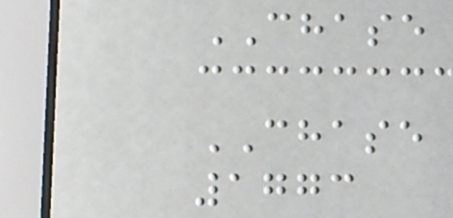CHASE
CHASE
1773
